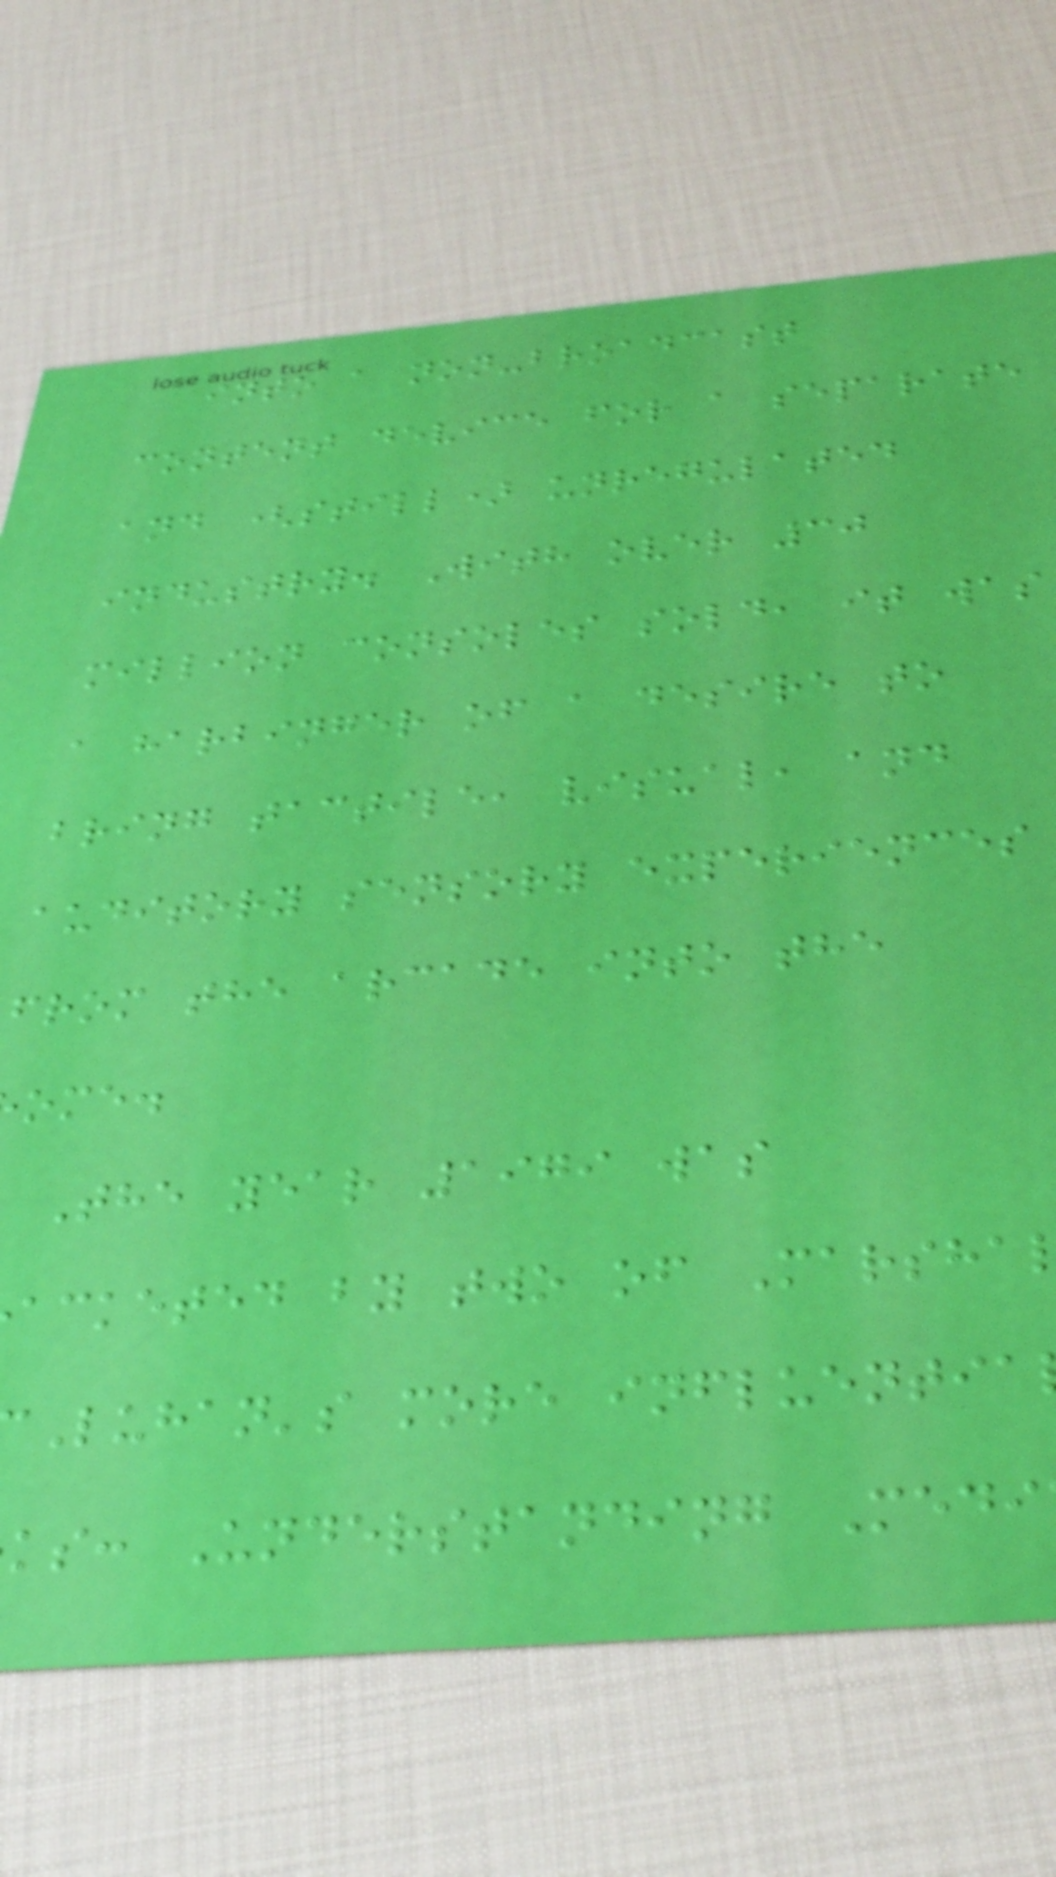into a non-broadcast
content device for a separate
and (still) unregulated
industry. With over 30
million consoles sold, it was
a harbinger of a desire to
bring tactile, visual, and
auditory sensory experiences
from the arcade into the
ome.
The year 1979 was
acketed by two of Marsha
Luhan's more influentia
ks: Understanding Medi
